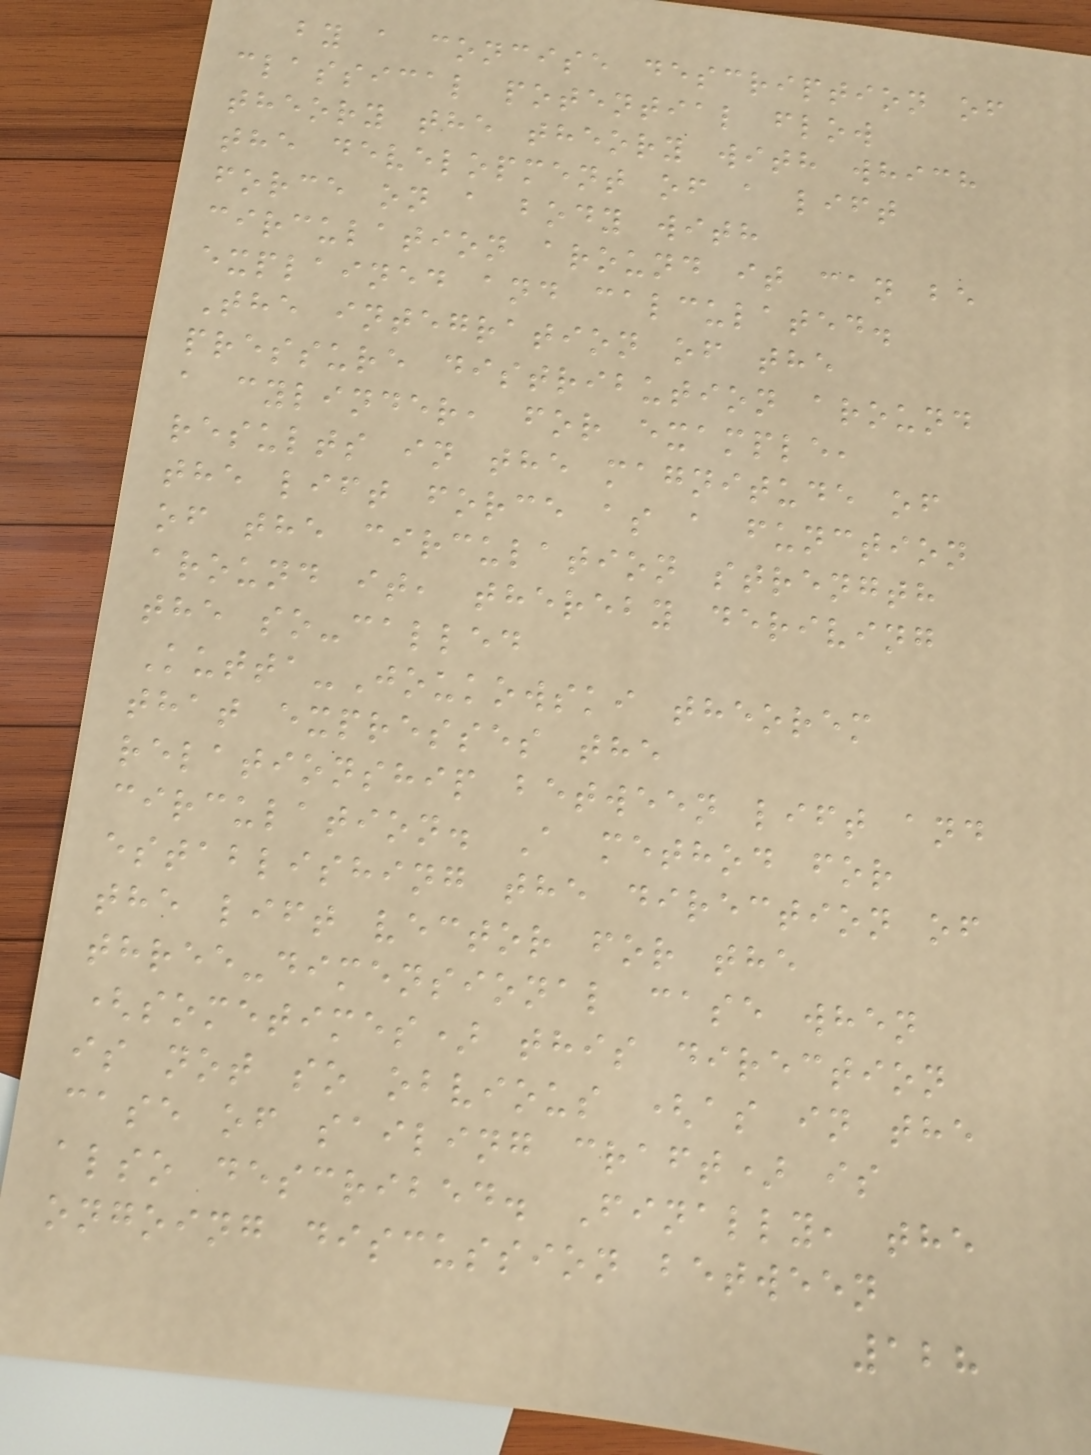by a concise description of
classical potential flow
theory the theory with which
the development of a lift
force on a body with
circulation around it can be
explained and calculated.
The integration of the
pressure distribution around
a cylinder, for example,
results in the magnitude of
the lift force as a function
of the circulation strength
around it, thereby deriving
the so-called
Kutta-Joukowski theorem
that expresses the
relationship between lift and
circulation. A method for
establishing the direction of
the lift vector for the
three-dimensional case when
(sometimes) this direction
is not so obvious (as in the
case of sailing craft) is
also described. Finally, the
ongoing discussion between
128
